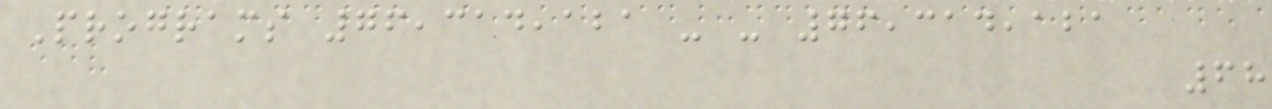Programs 76,314,121 - - 76,314,121
68
